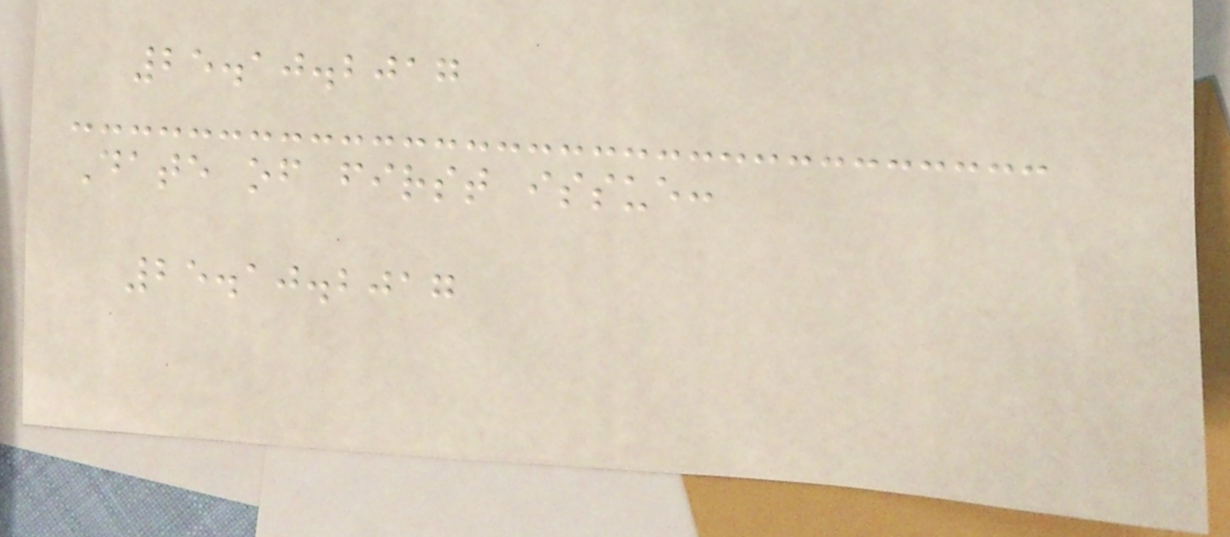25.10.2017
Date of first issue:
25.10.2017
